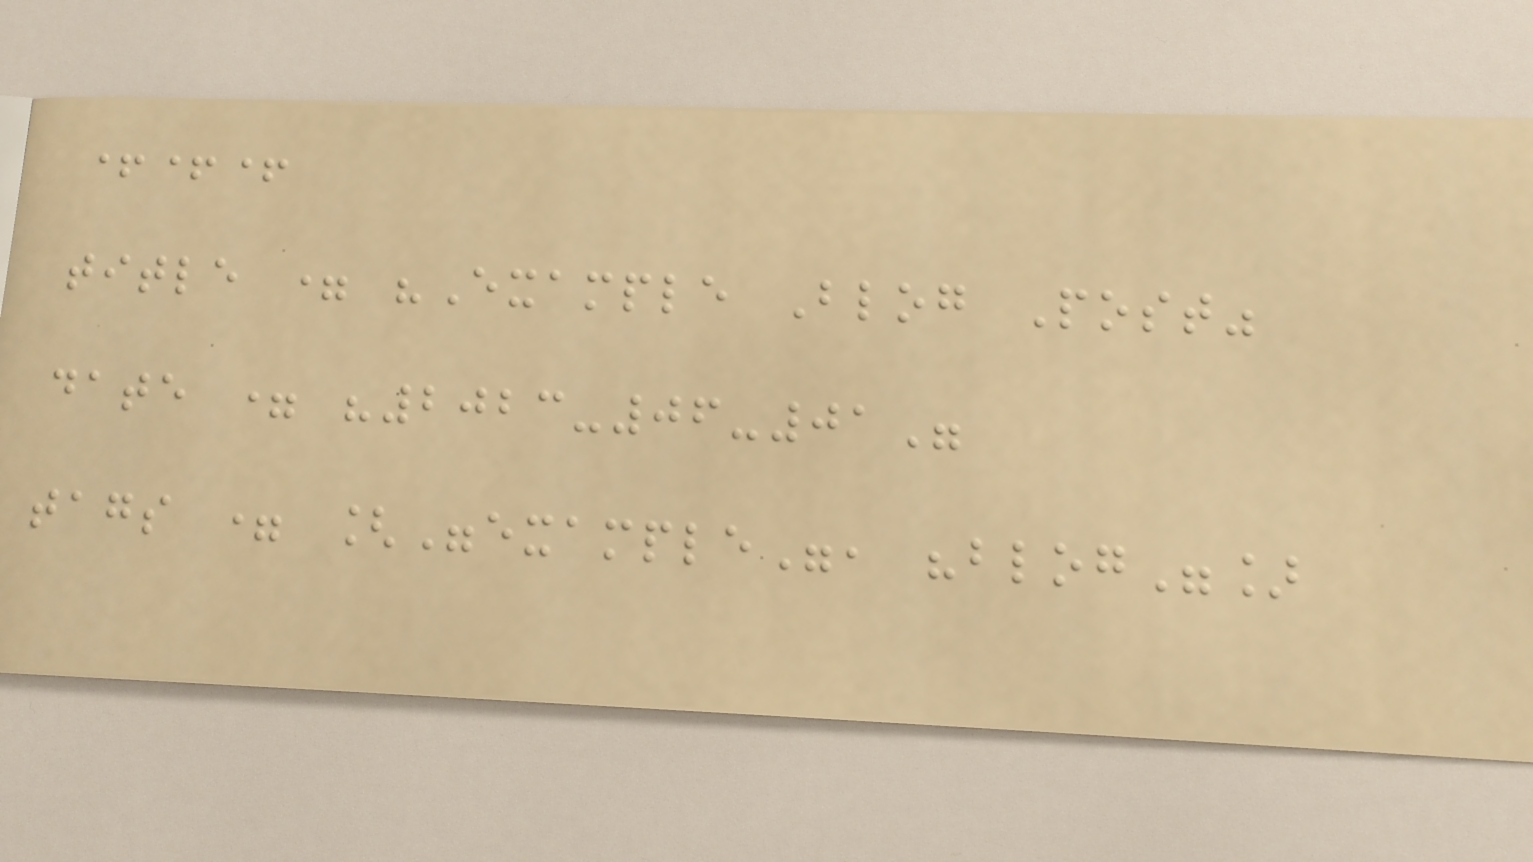+++
title = "Example Blog Post"
date = "2023-06-01"
tags = ["example", "blog"]
